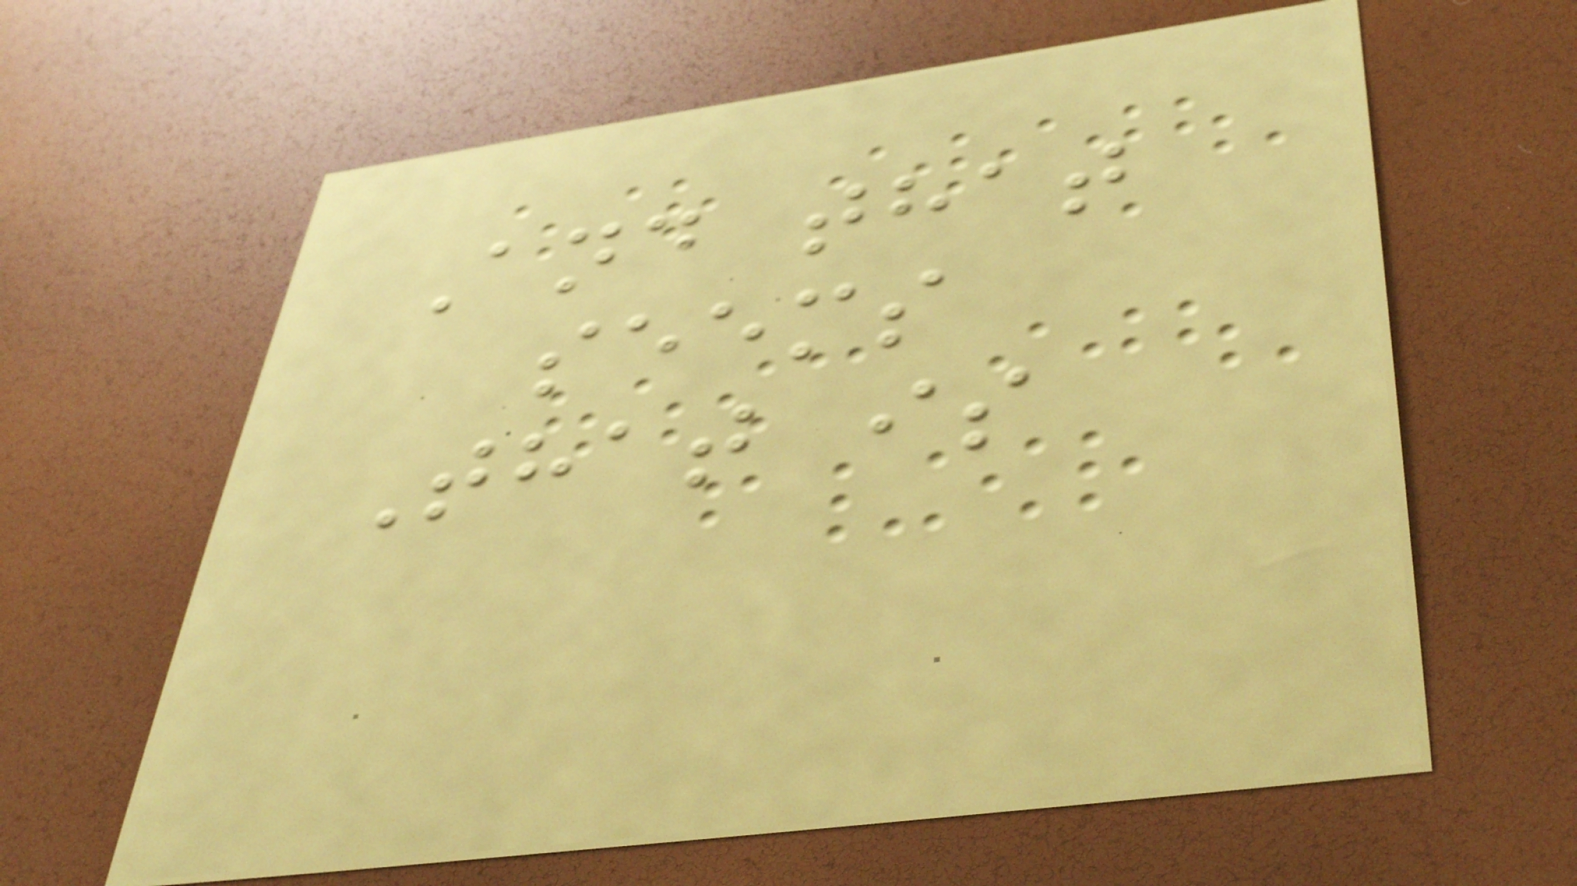And that
seems
That is
